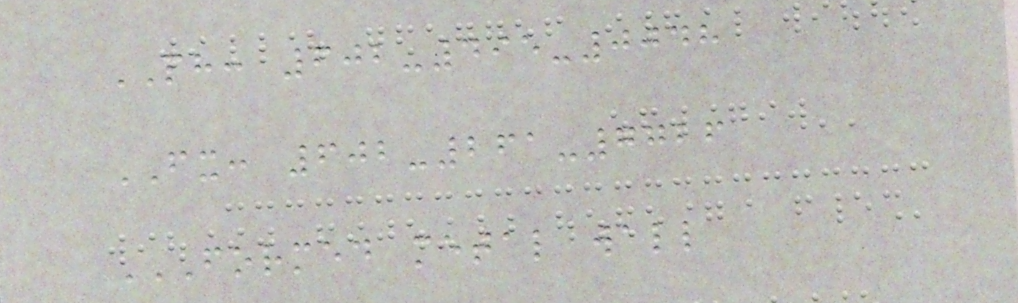PH: 602-495-0048
FX: 602-261-7726
FORMED METAL WALL
